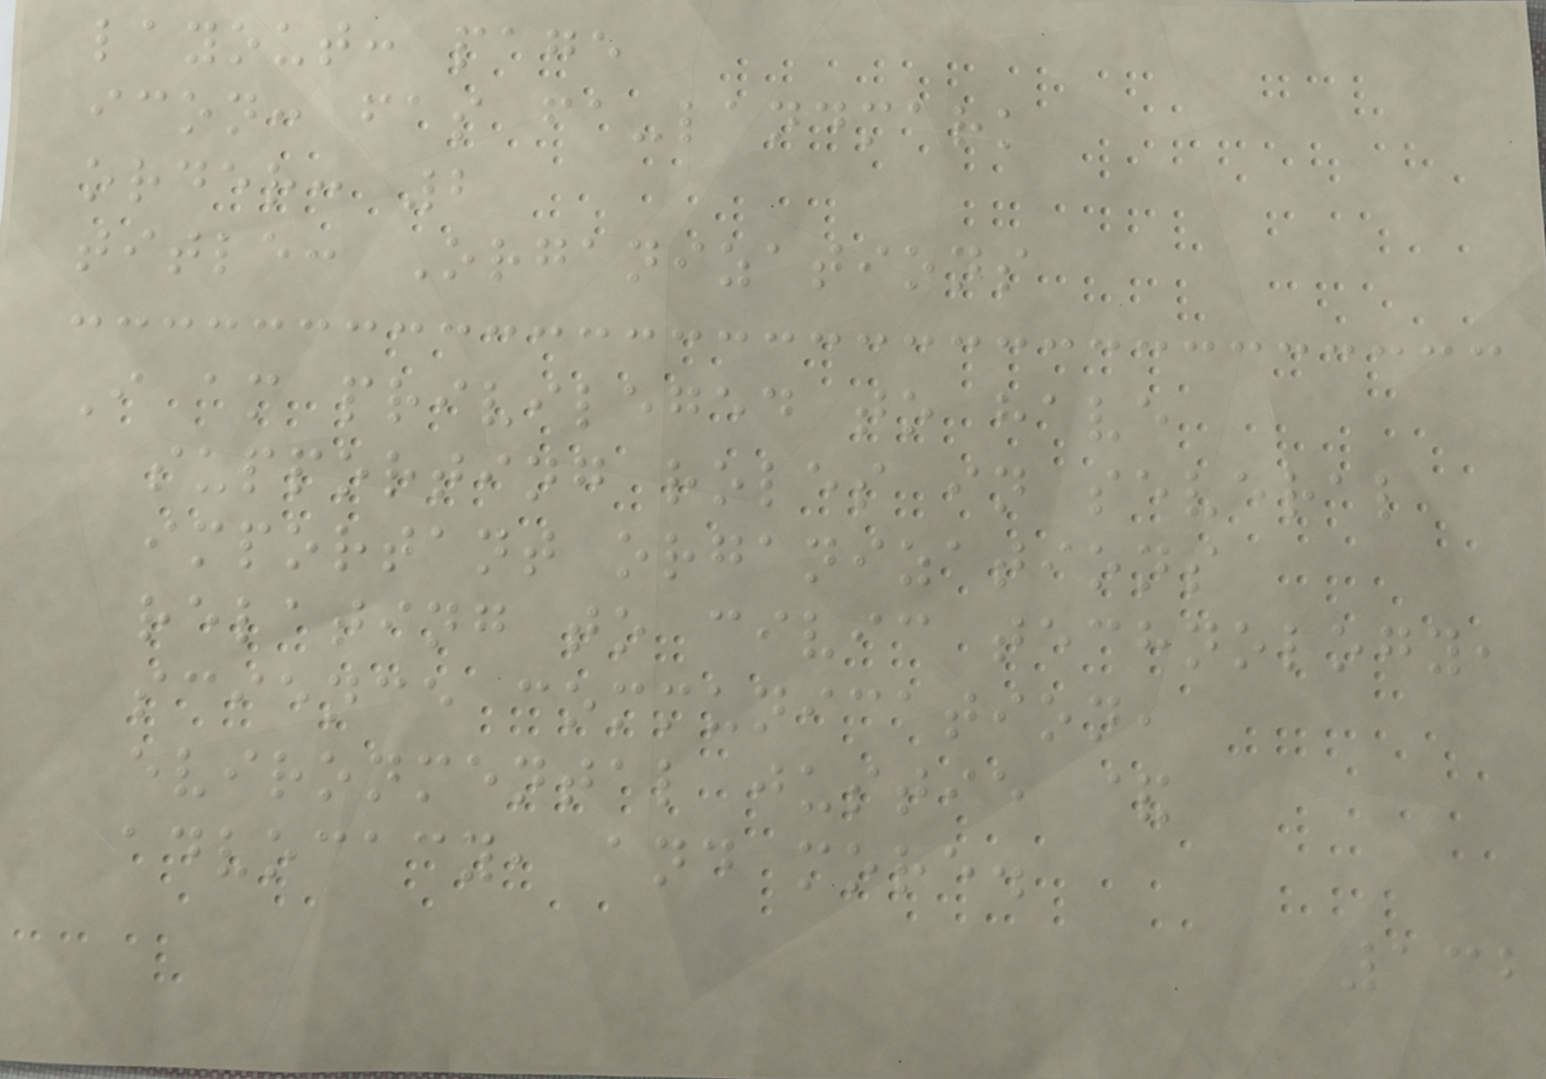layout: page
icon: fas fa-landmark
order: 2
title: Organizations
I am privileged to have
supporting roles in several
important organizations
relating to civic technology,
science communication,
evironmental justie &
advocacy, and more.
132
